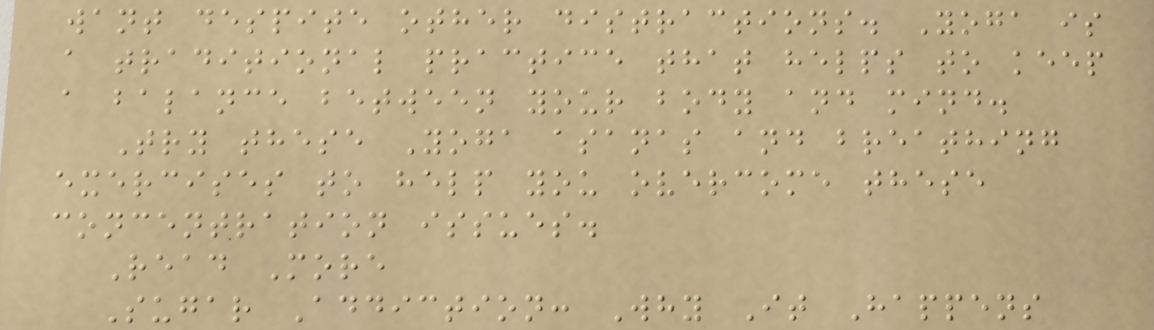want despite other distractions. Yoga is
a traditional practice that helps to keep
a balance between your body and mind.
Try these Yoga asanas and breathing
exercises to help you overcome these
concentration issues.
Read More
Sugar Addiction: Why It Happens
